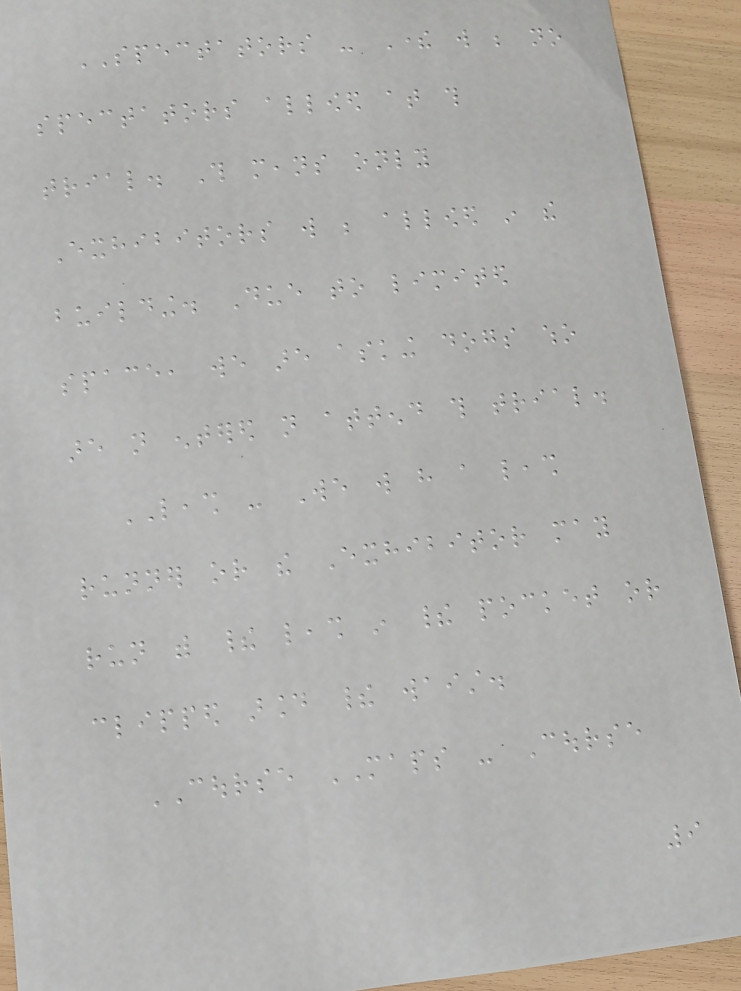SPECTATORS - There will be no
spectators allowed at this
trial. This means only
Exhibitors will be allowed in the
building. Due to limited
space, we are asking dogs who
are not entered not attend this trial.
LEASH - We will have a leash
runner or the Exhibitor may
run with their leash in their pocket or
clipped around their waist.
COURSE MAPS - Course
9
